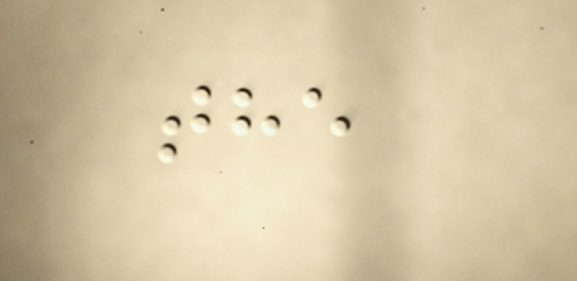the
